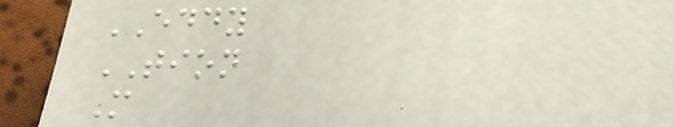EDDY
TION
M
